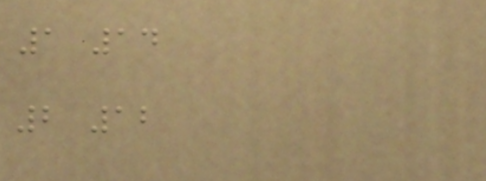1 14
2 12
